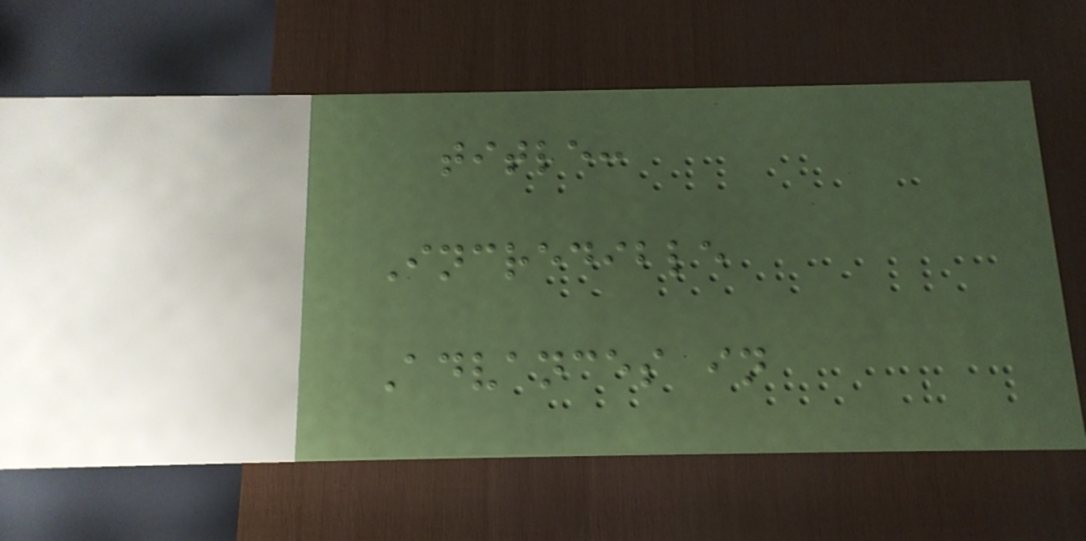title:
Incredible
Advances in
